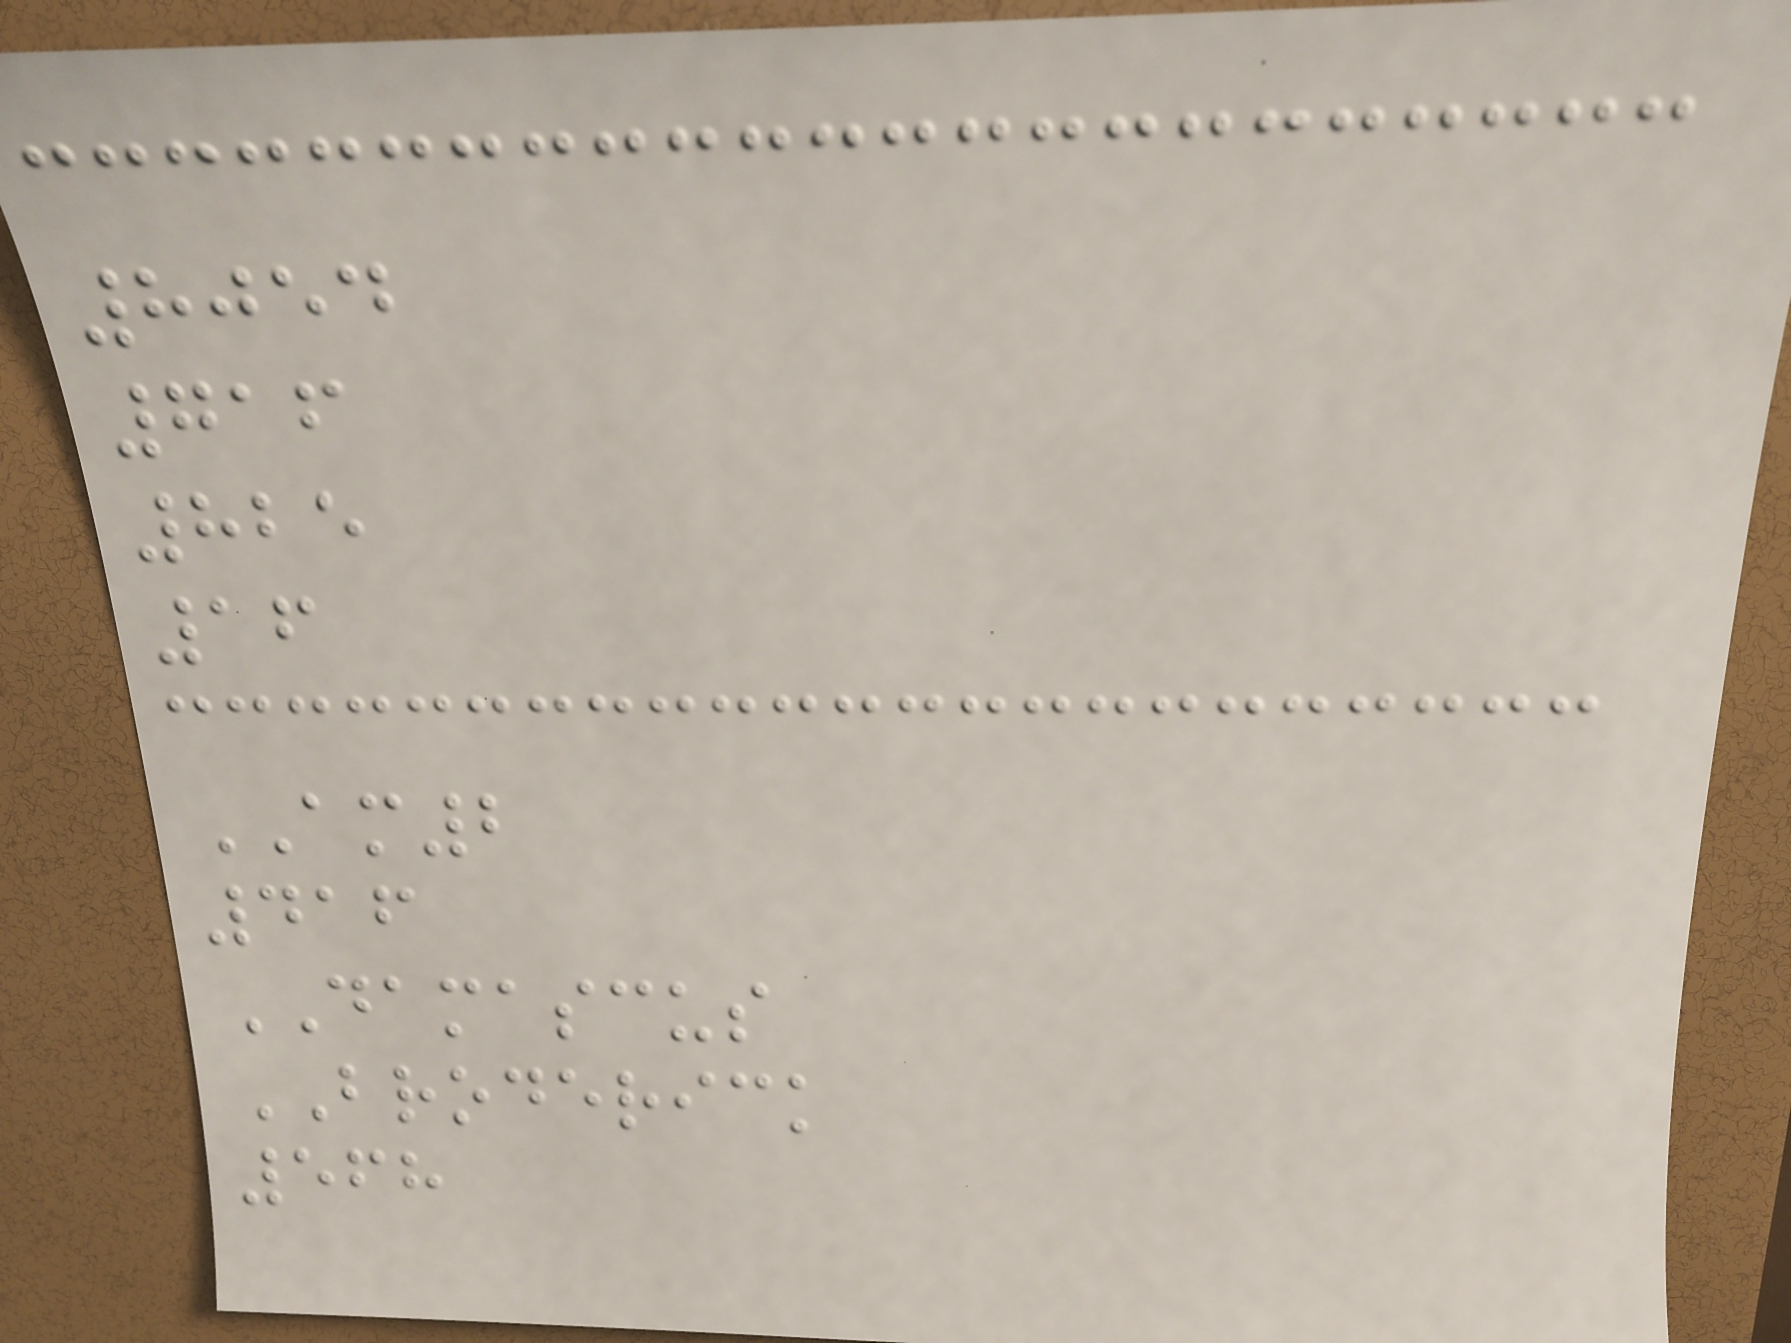8054
716
825
16
AM2
416
DAMASCUS
BRODERICK
568
